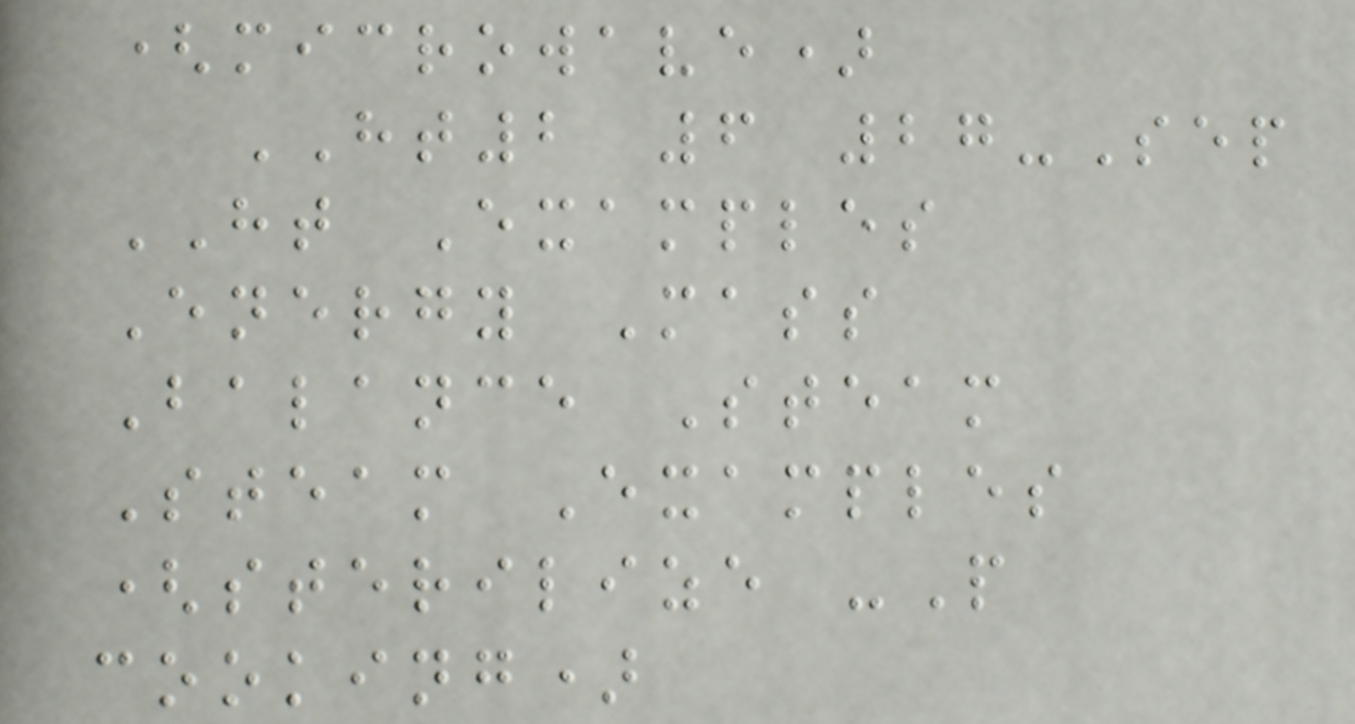(microwave)
HT2 6 27-Sep
HT Examples
Energy Mass
Balance Steam
Steam Examples
(sterilize -P
cooking)
